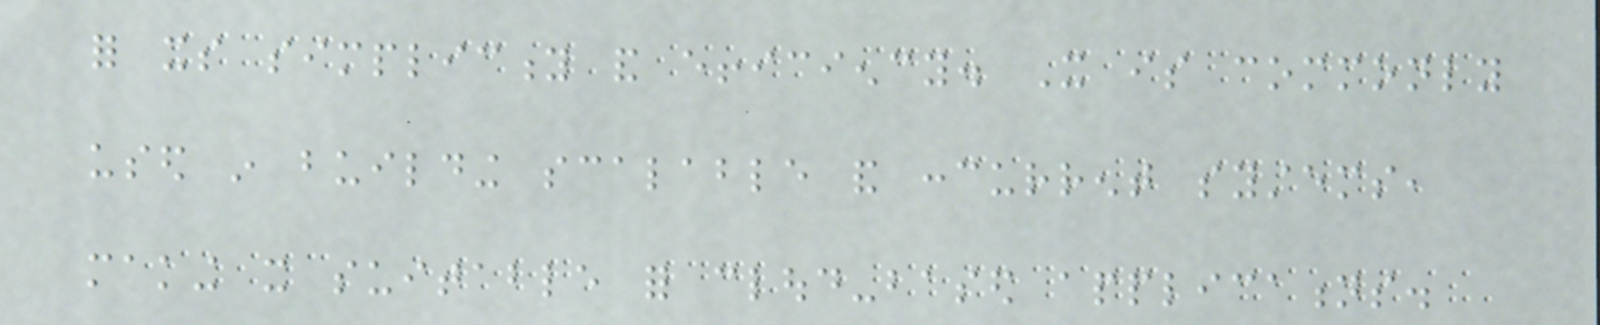for its simplicity and efficiency. It is commonly
used in building scalable and concurrent systems,
making it suitable for cloud-based applications.
